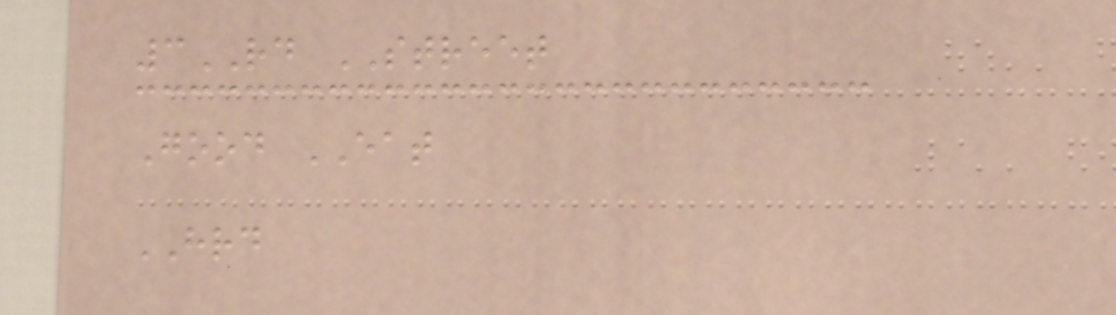3RD STREET
Good EAT
HRD
